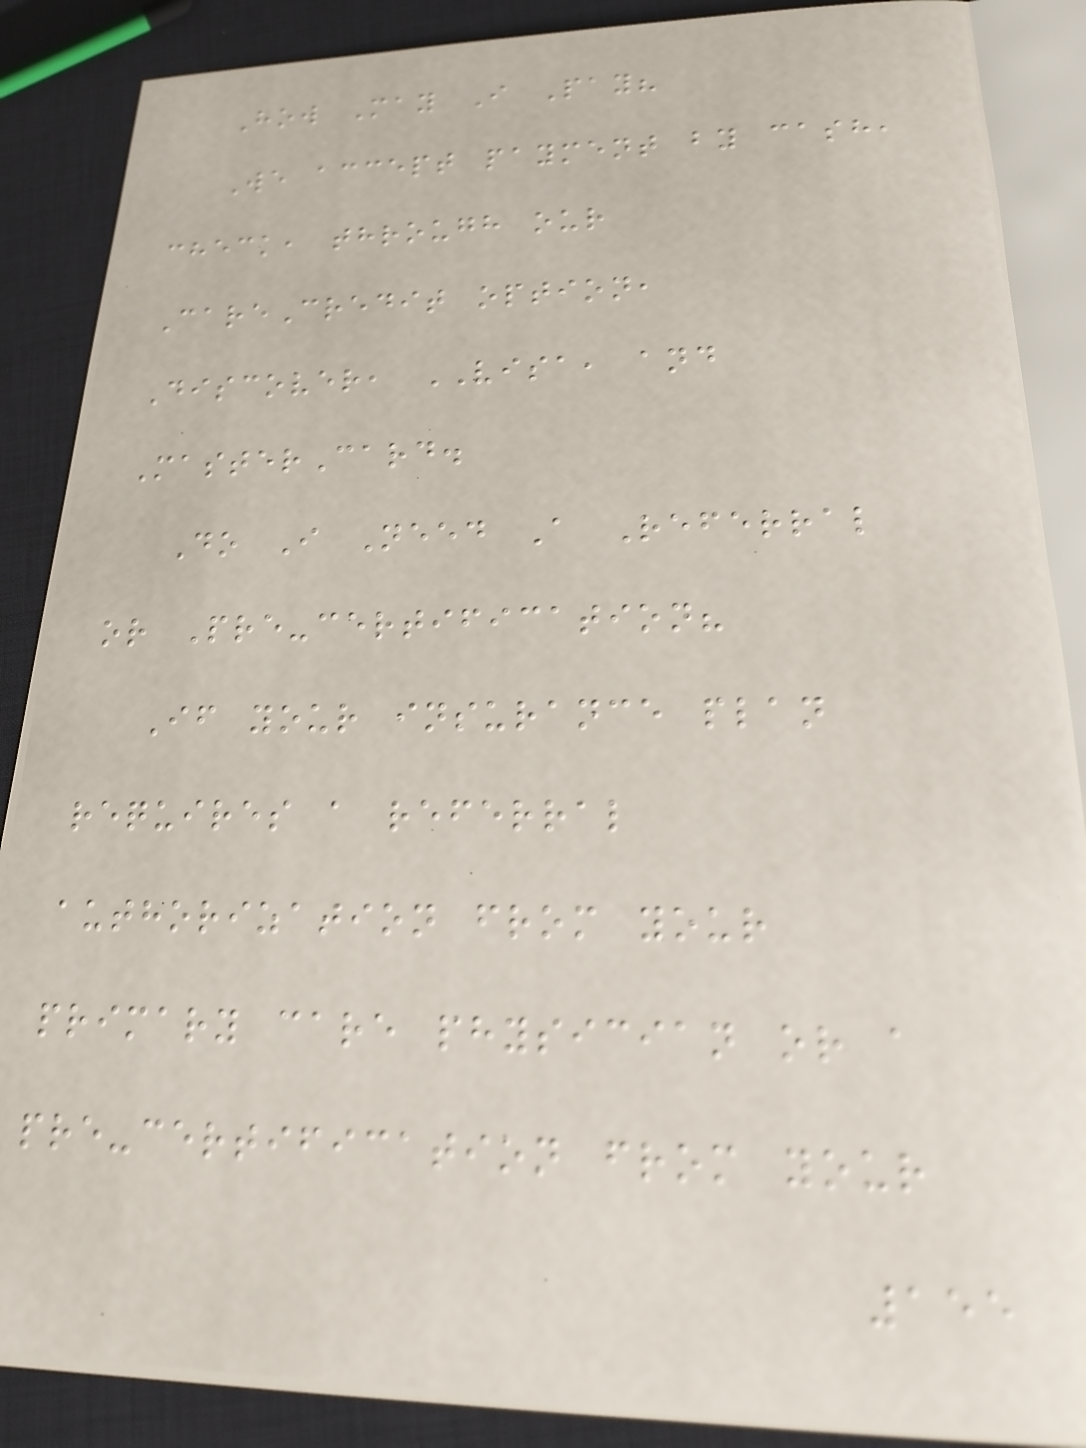How May I Pay?
We accept payment by cash,
check, through our
CareCredit option,
Discover, VISA, and
MasterCard.
Do I Need A Referral
or Pre-certification?
If your insurance plan
requires a referral
authorization from your
primary care physician or a
pre-certification from your
155
